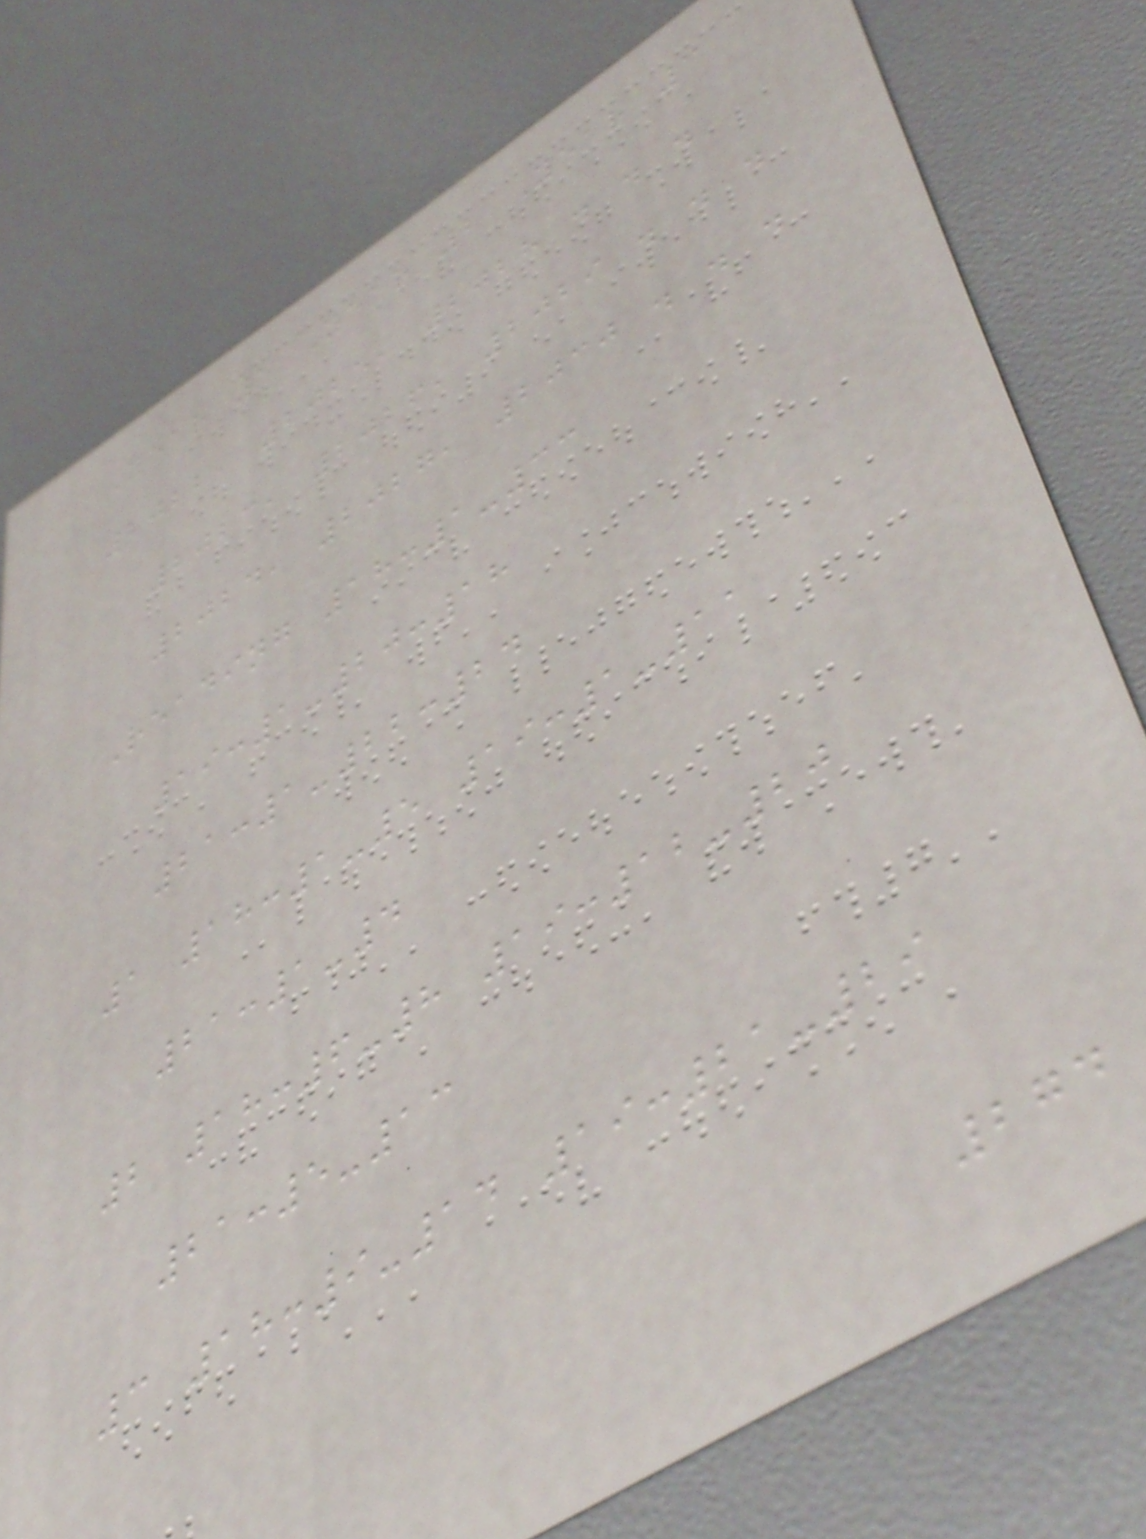Year 1 Year 2 Year 3
2022, 2025, 2028 . . .
2023, 2026, 2029 . . .
2024, 2027, 2030 . . .
Reading 18:1-33
19:1-20:18
21:1-22:24
1 18:1-5 19:1-11
21:1-4
2 18:6-8 19:12-20
21:5-13
3 18:9-14 19:21-29
274
